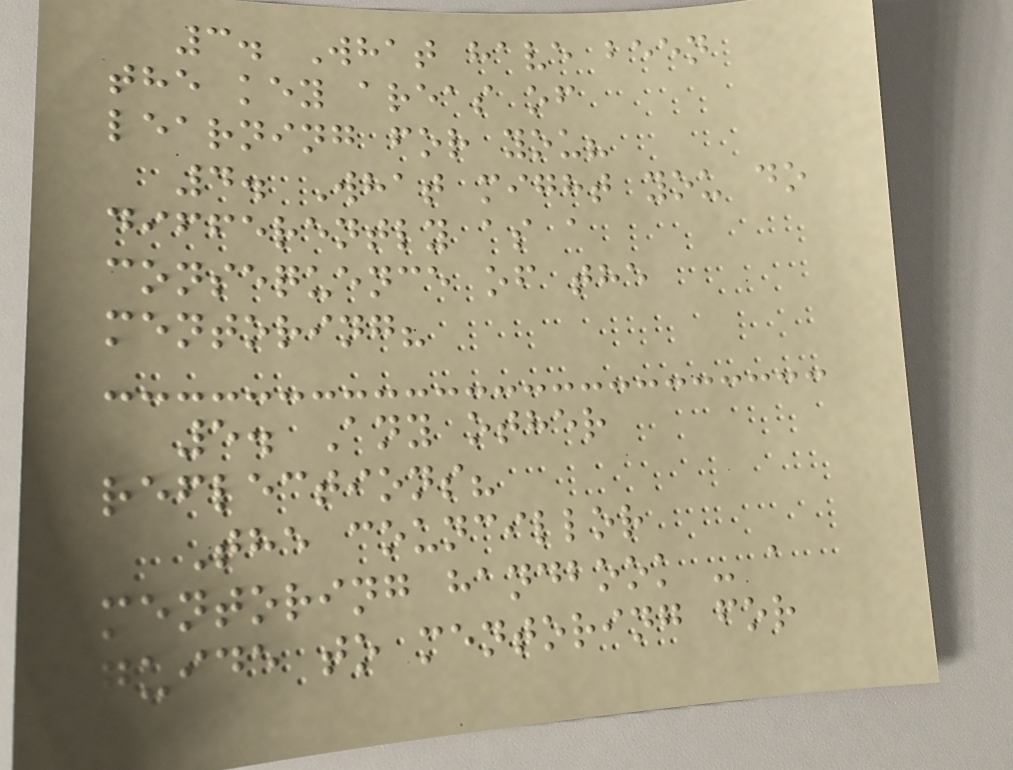3. What have been
the key areas of
learning for you?
4. What might you do
differently as a
consequence of the
mentoring?
5. Any other
reflections?
The councillor
mentoring handbook - a
guide to mentoring for
